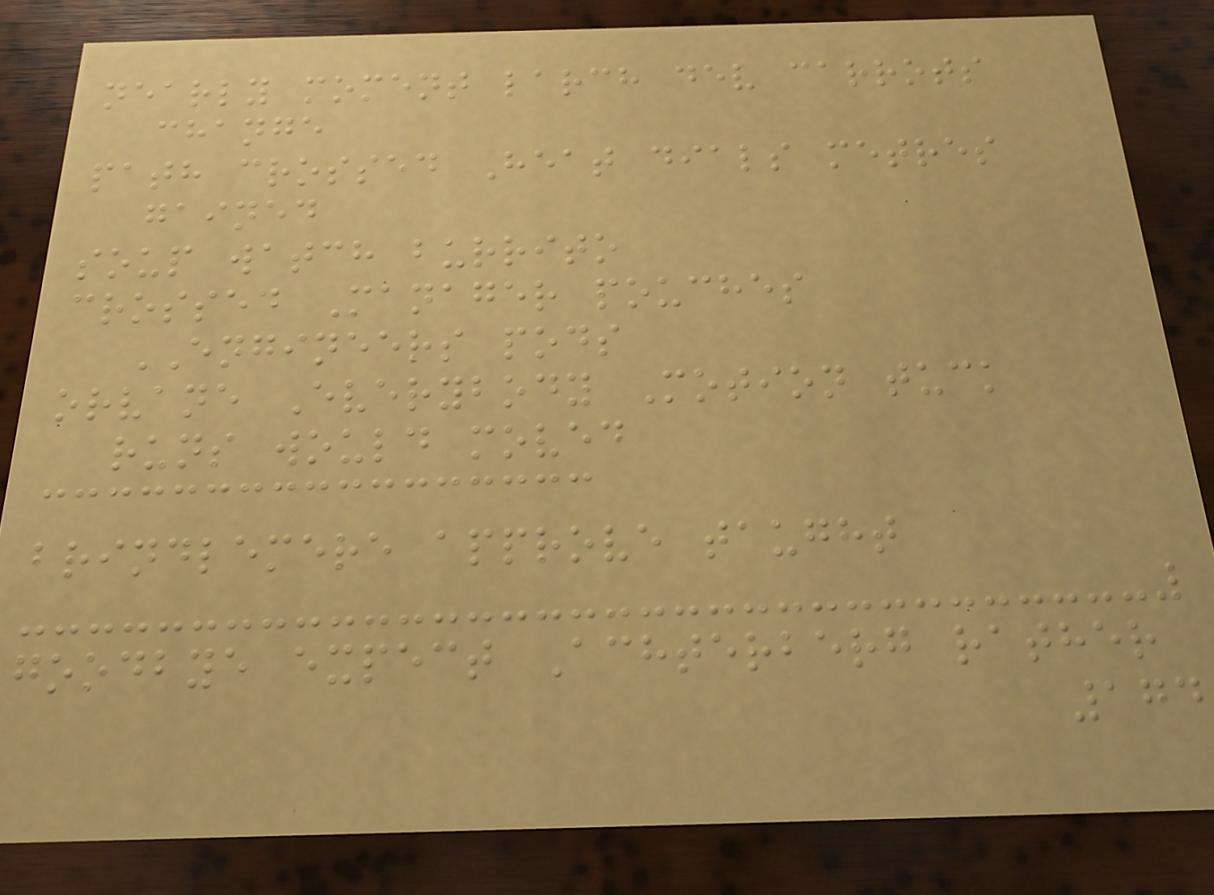nearly moment larch dev carrots
change
path crossed Heat dials metres
gained
soup watch burrito
crossed Manager pouches
ENGINEERS pods
orvane Everybody Motion tuck
runs would moved
brindlemere approve taught
goodbye expect Achterberg rather
174
